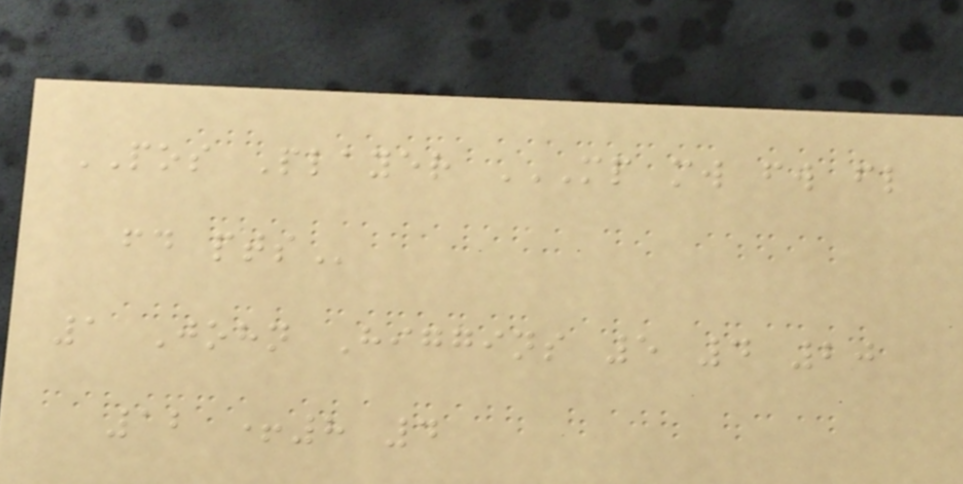POS Player MP MW FW FL
FD PTS
1 John Higgins 5 4 20
12 +8 4
